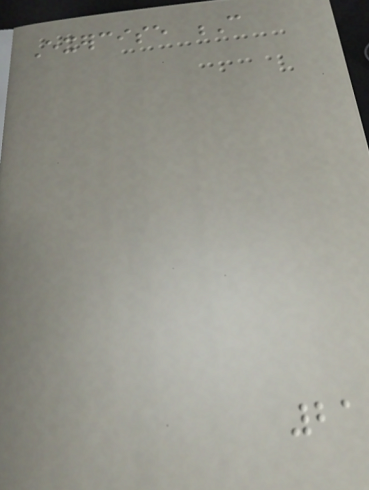Exercise C
21
